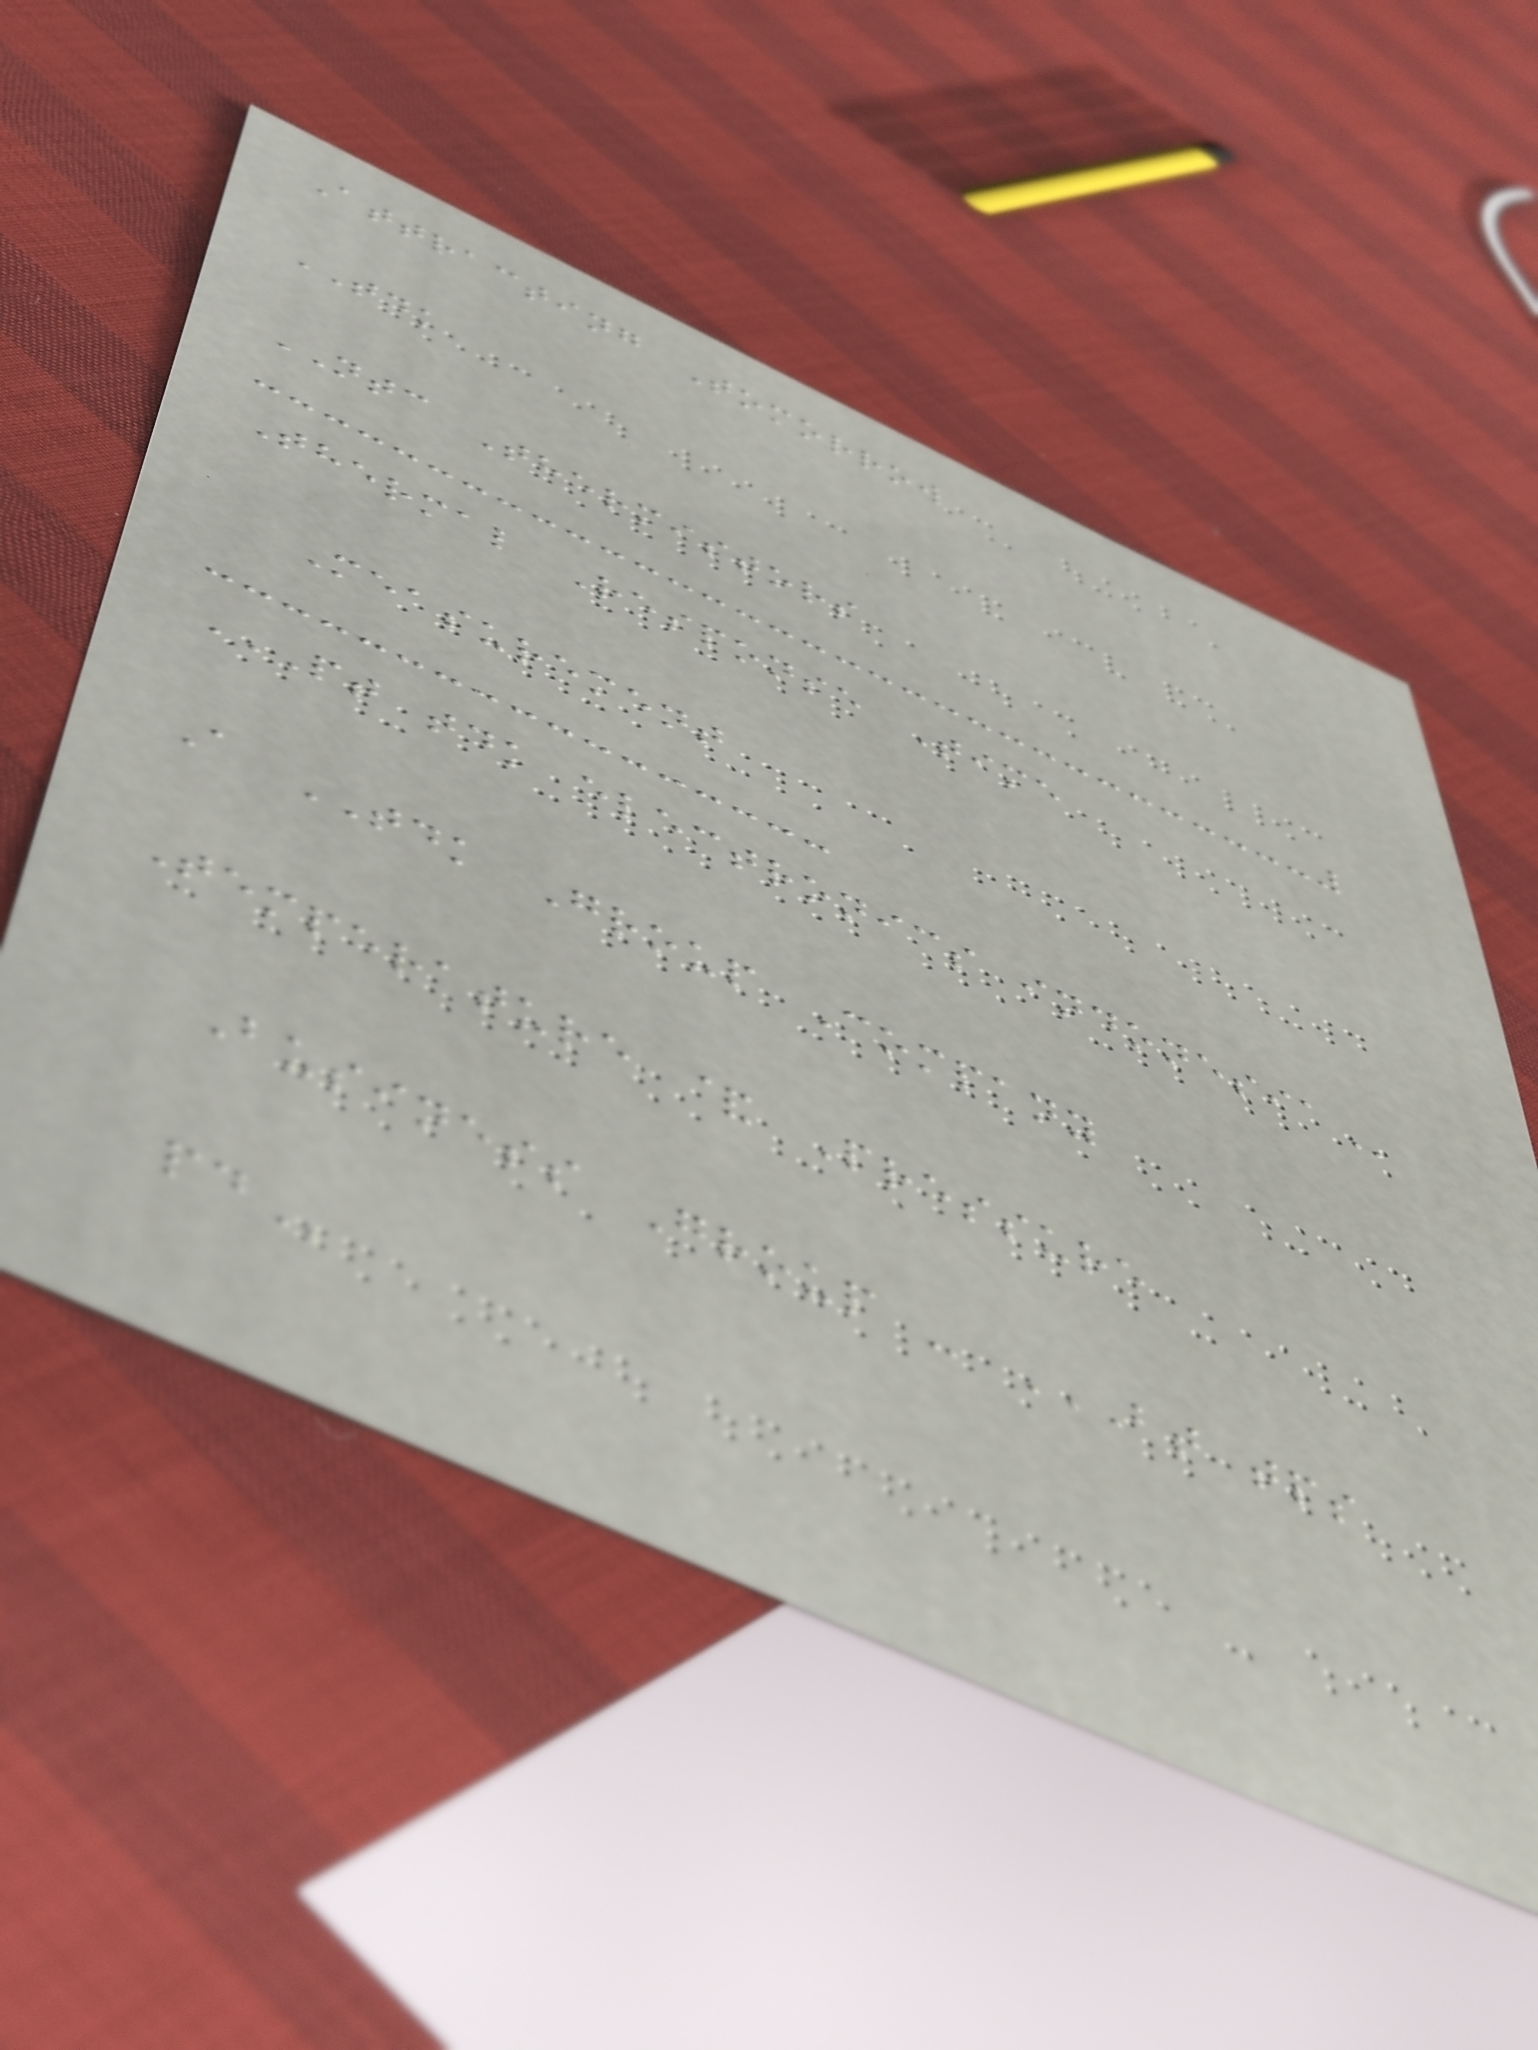Attracting Tomorrow
TDK
NTC Thermistors
Thermal Response Time
Measurement
PT TDK ELECTRONICS INDONESIA
A TDK Group Company
Temperature & Pressure
Business Group - BT TPS
PD
